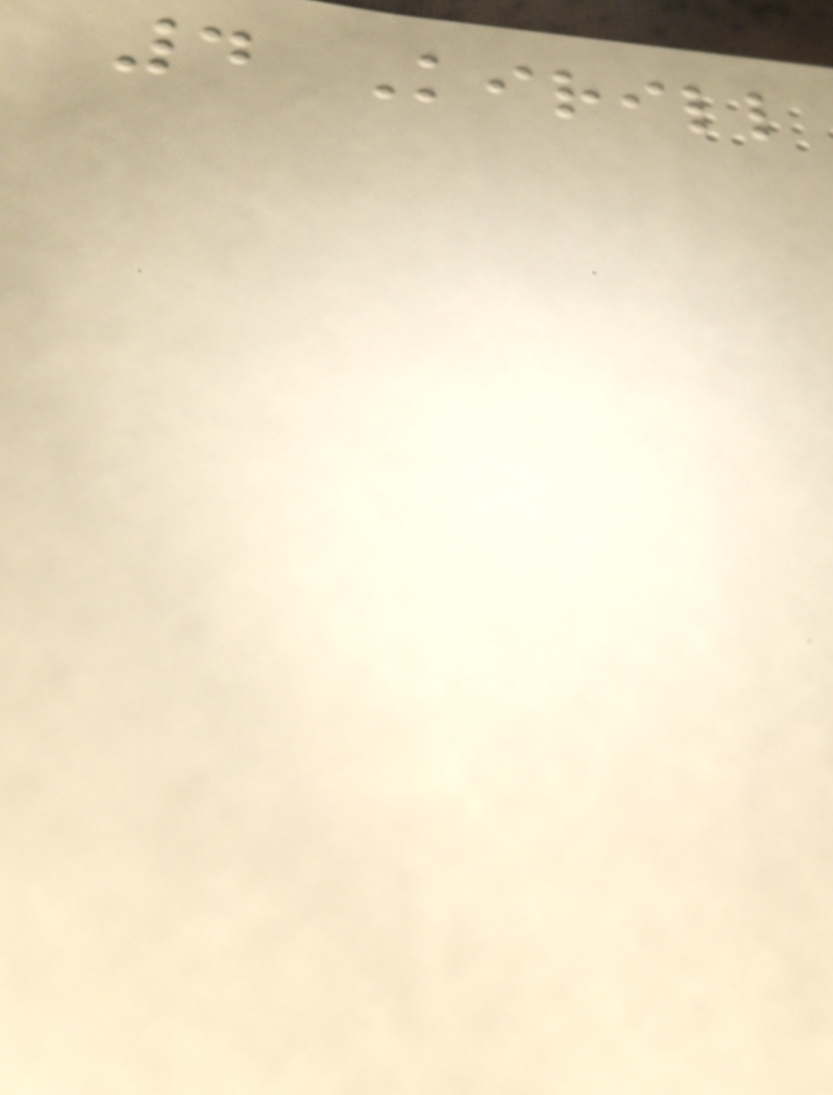4 Kirill
